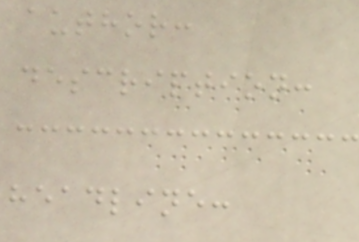author:
description:
headline:
